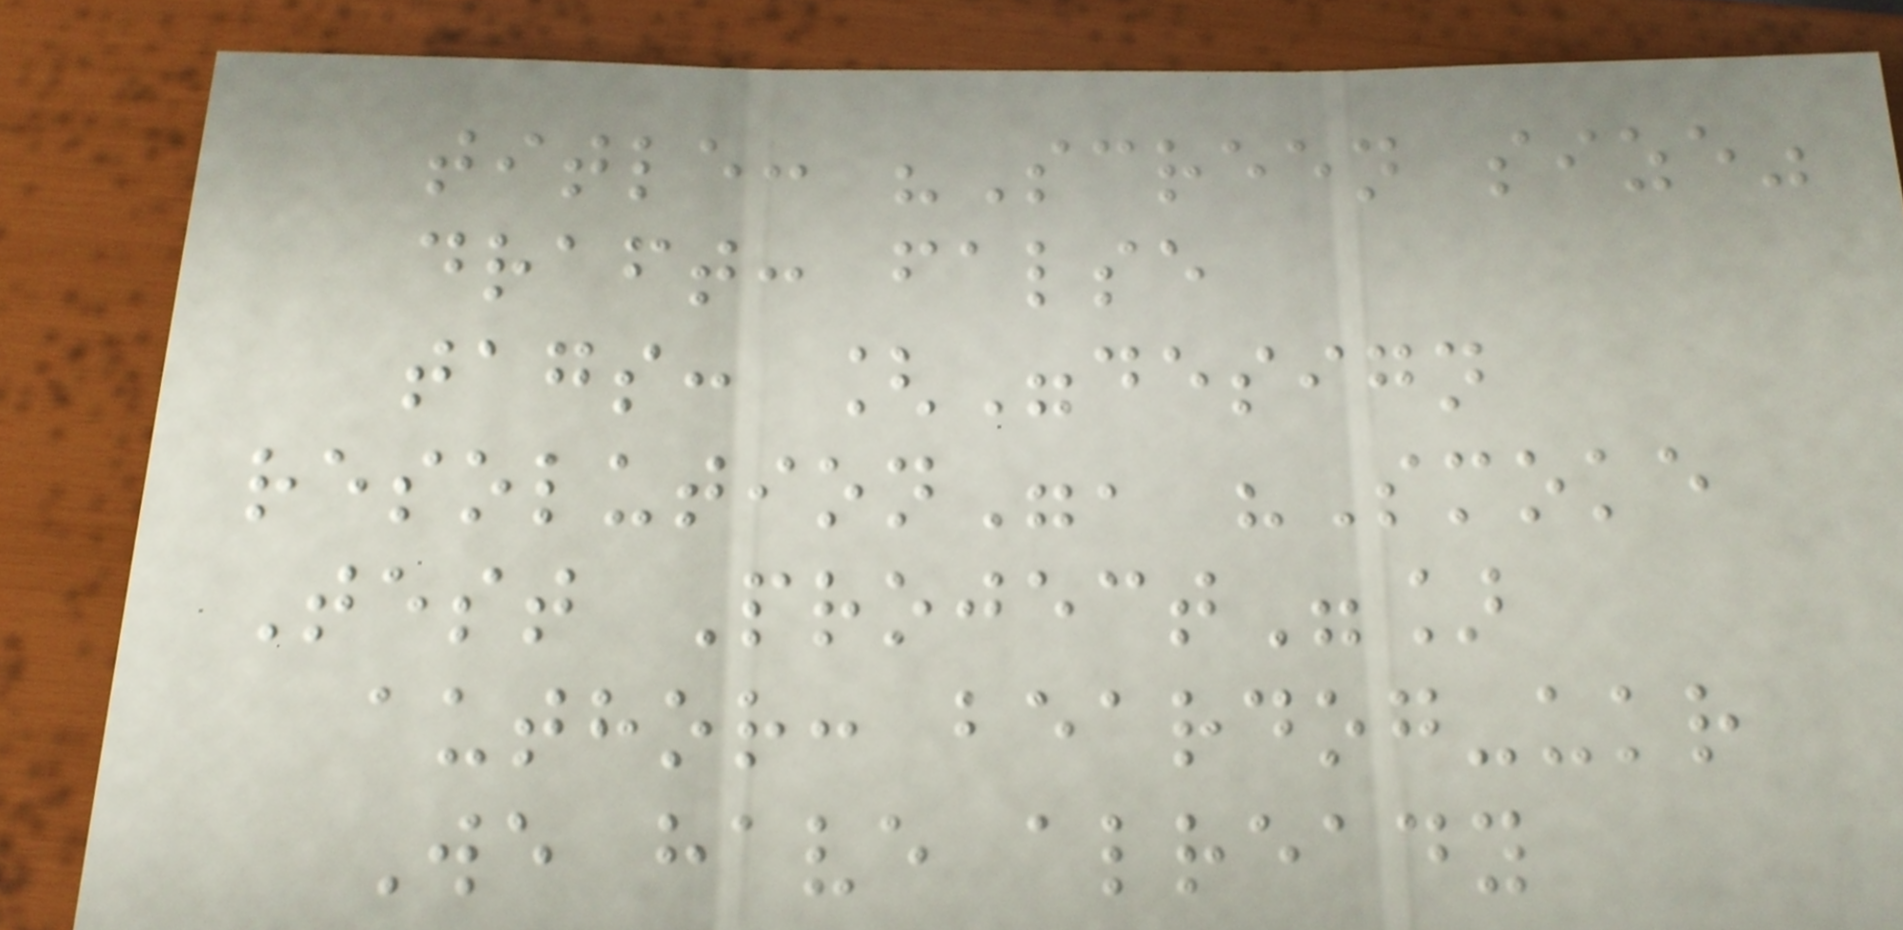title: "Screen size"
draft: false
tags: ["design
resolution", "Smoke
Test Project"]
author: beardog-ukr
We have already
